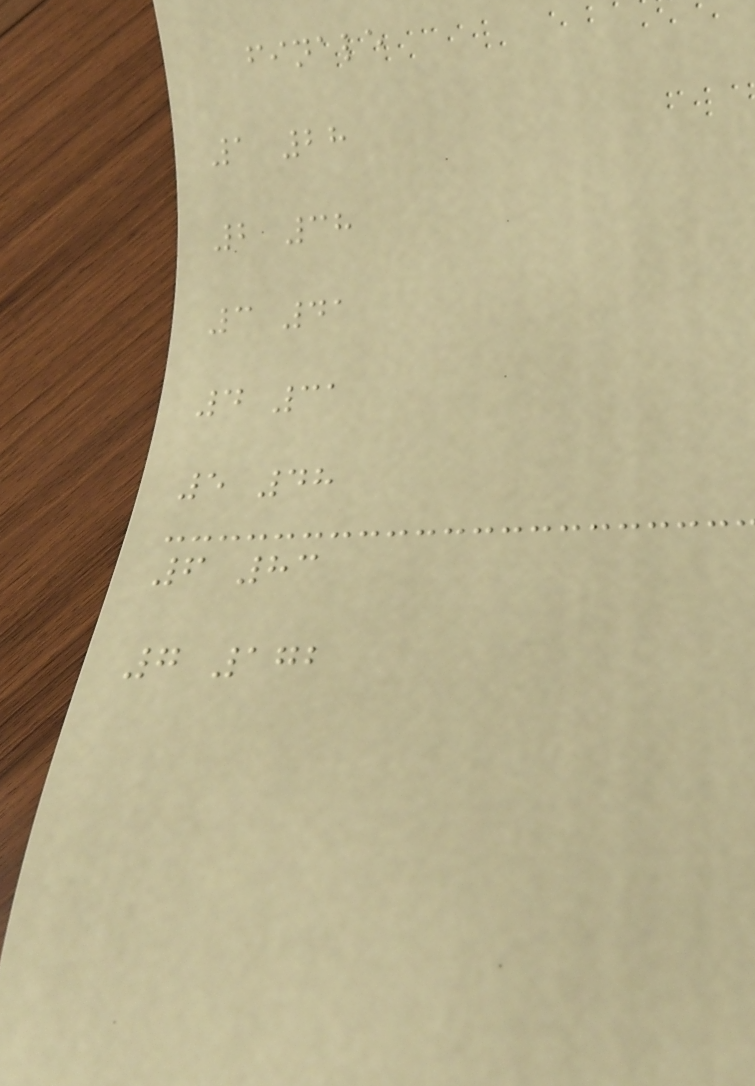finale
1 28
2 38
3 41
4 31
5 48
6 83
7 172
